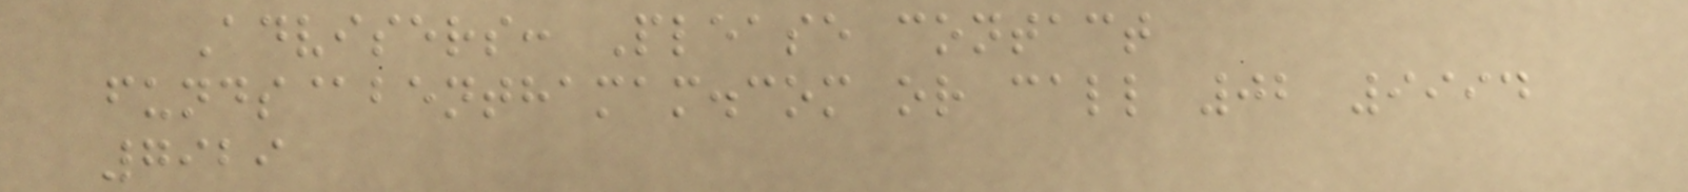Advisers: Please contact
funds@benthamam.com or call 02 9994
7929
